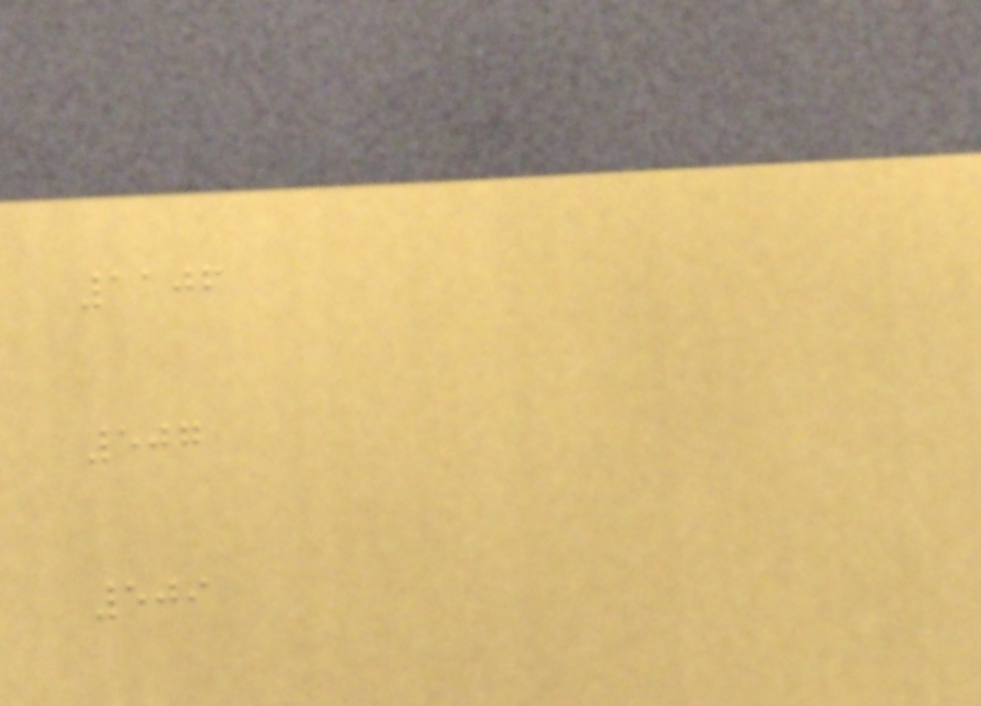1106
507
509
